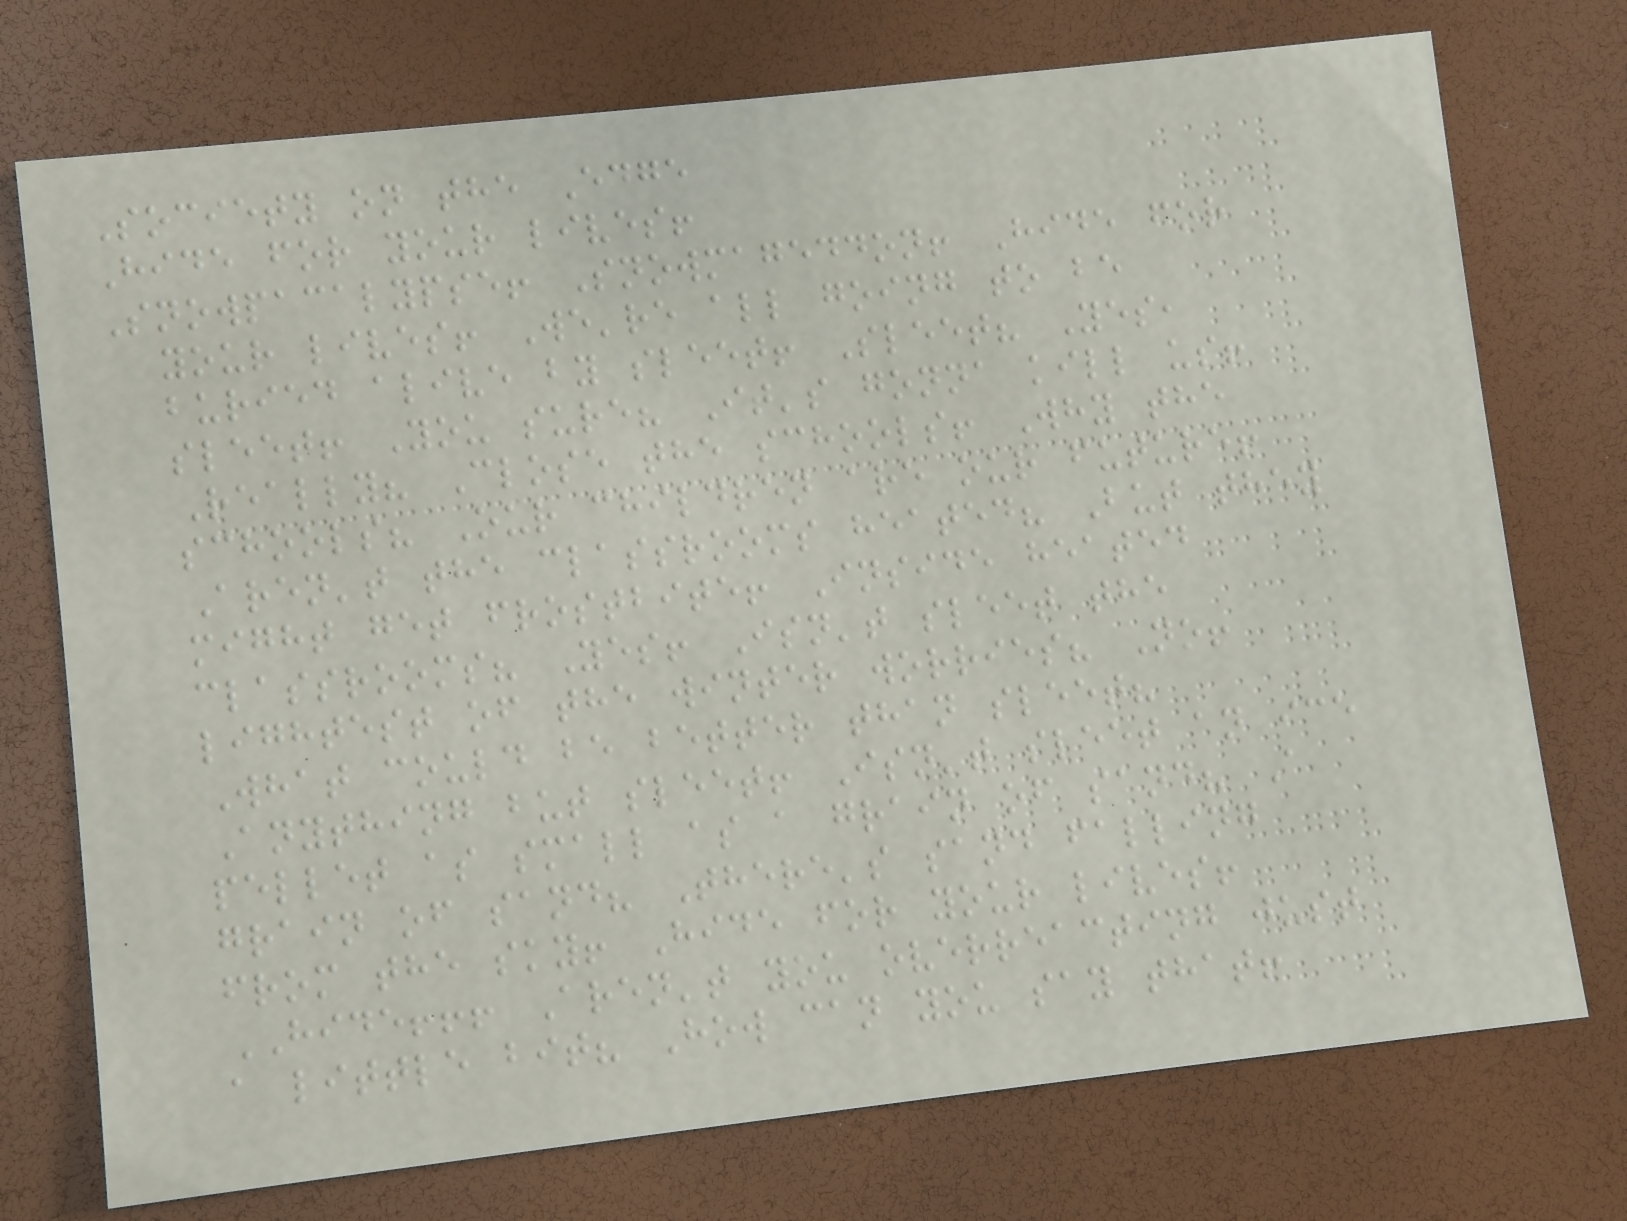Society on the Edge
Hide for your lives!
Snowpacalypse! Snowmageddon! Hide for
your lives! We're all going to be
buried alive by sleet! Sleet? Yes,
sleet! You sure? It's gonna kill us!
Really? Close the schools! Why the
schools? Our children are our future!
Aren't the classrooms heated? But they
might get frostbite! Inside heated
classrooms? Yes! Isn't sleet the
lightest of the winter worries? No!
What could be better than sleet?
Anything but sleet! Isn't sleet an ice
pellet as small as a grain of sand? A
grain of sand? There's sand falling
from the sky! Hide for your lives!
HIDE!!! Aren't you overreacting just
a little bit? How can you say that!
